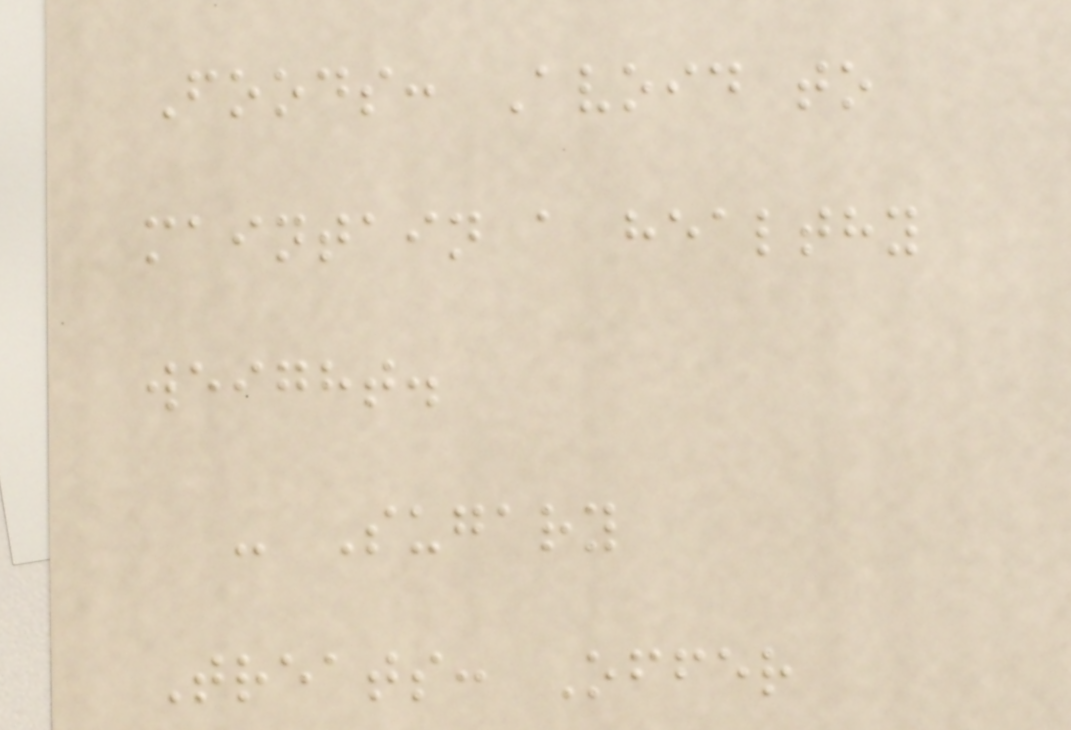Foods: Avoid to
maintain a healthy
weight.
- Sugary
Treats: Offer
